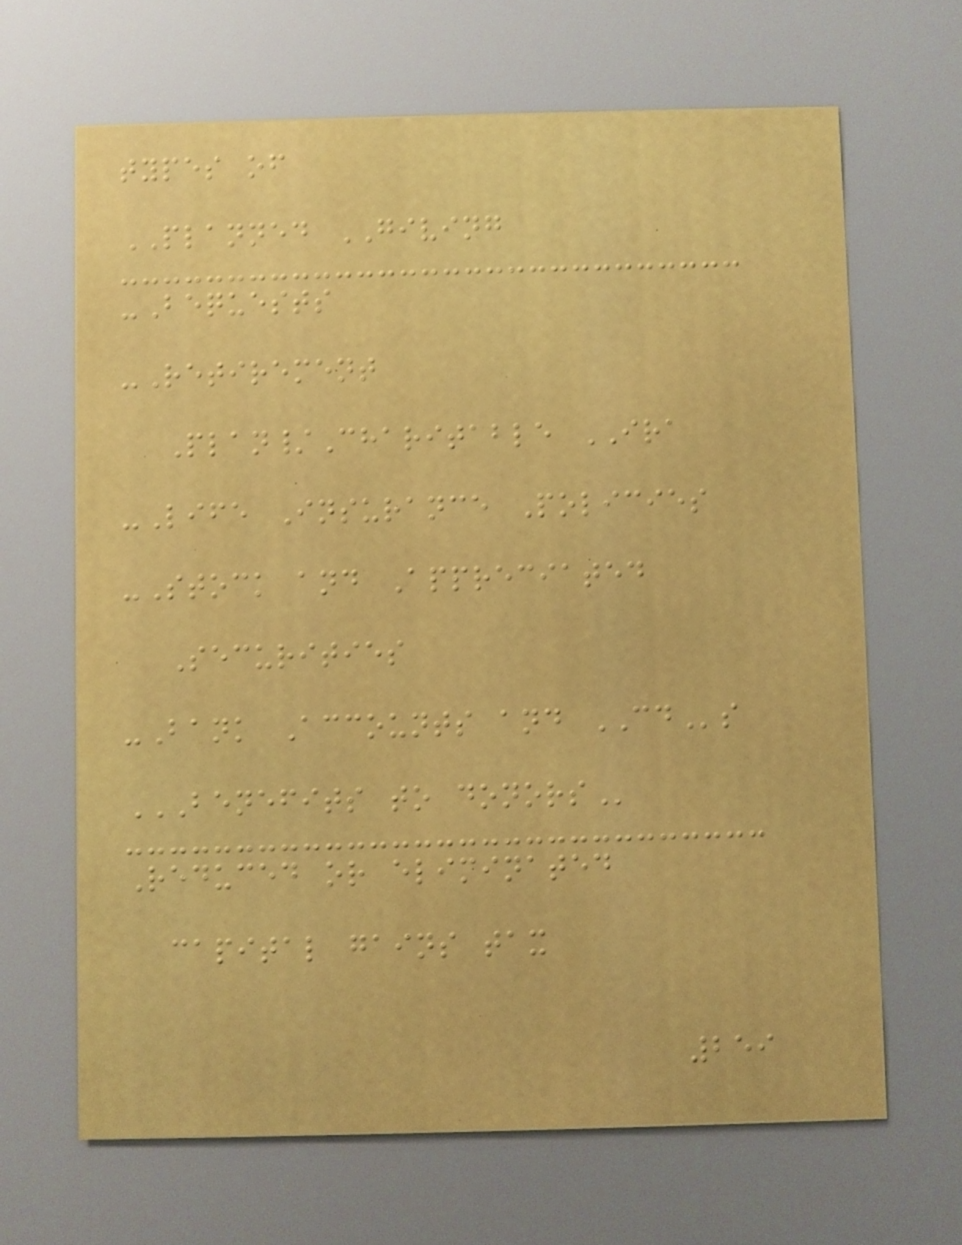types of
PLANNED GIVING
-Bequests
-Retirement
Plan/Charitable IRA
-Life Insurance Policies
-Stock and Appreciated
Securities
-Bank Accounts and CDs
BENEFITS TO DONORS
Reduced or eliminated
capital gains tax
259
